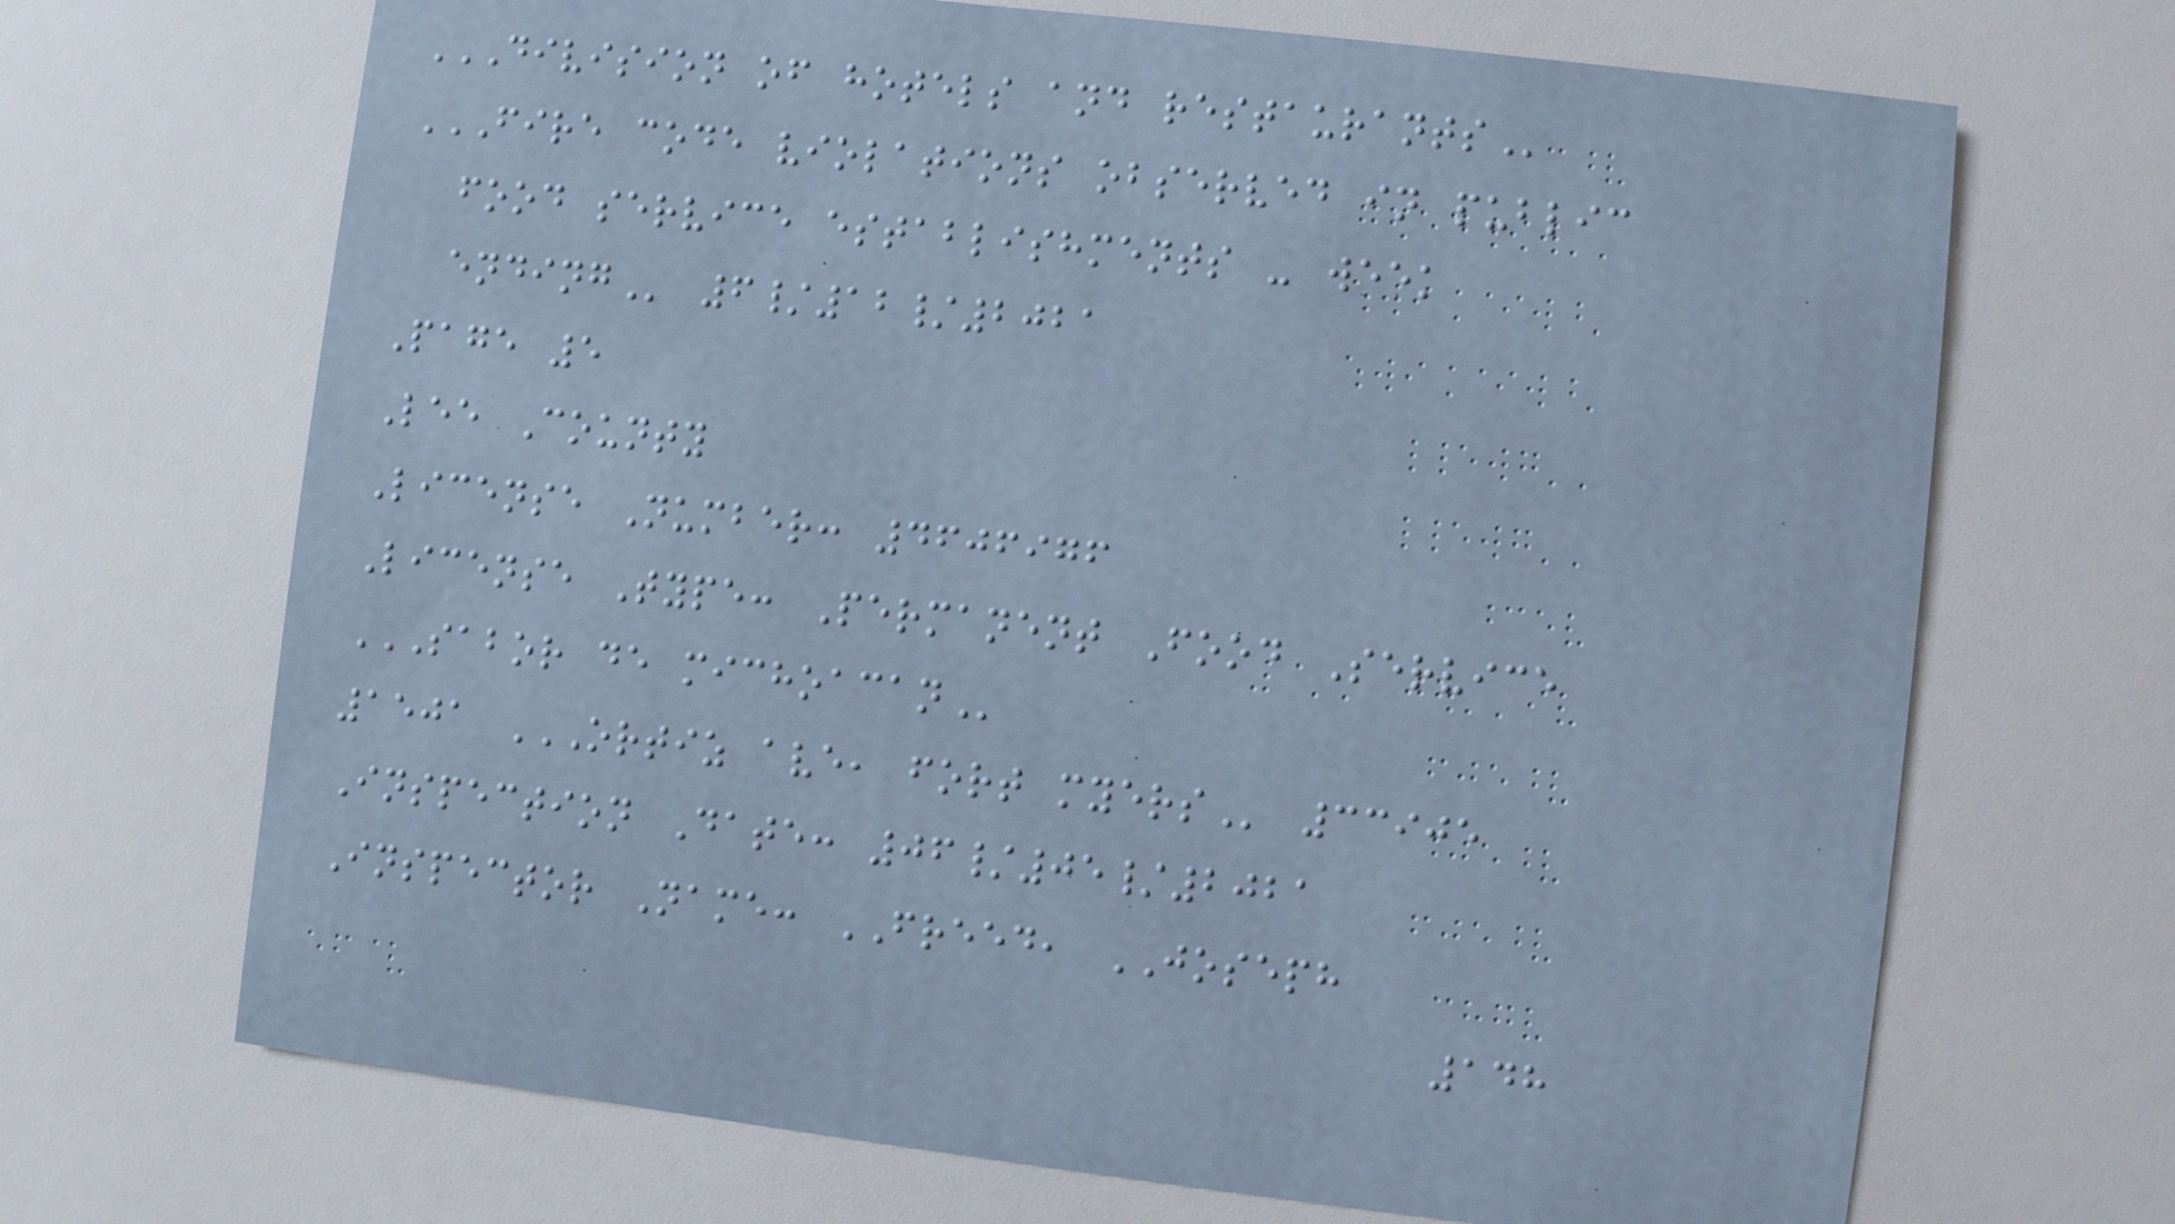DIVISION OF HOTELS AND RESTAURANTS
FIRE CODE VIOLATIONS OBSERVED IN PUBLIC
FOOD SERVICE ESTABLISHMENTS - WEEK
ENDING 6/12/2021
Page 5
Lee County
License Number: 4606976
License Type: Permanent Food Service
SABOR DE MICHOACAN
1501 ORTIZ AVE, FORT MYERS 33905
Inspection Date: 06/05/2021
Inspector Name: FREED, JOSEPH
148
